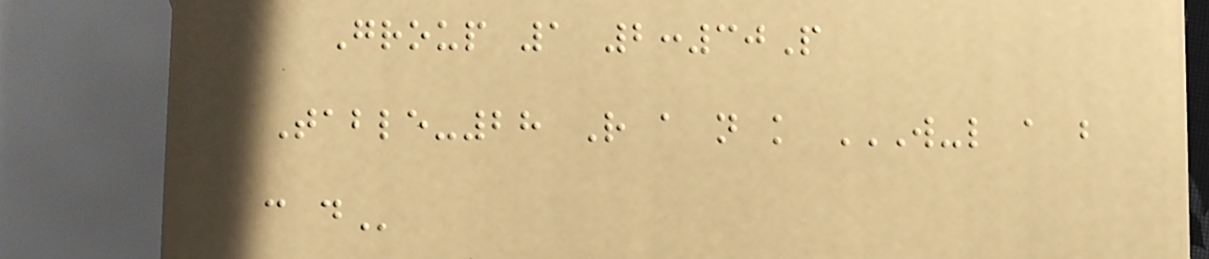Group 1 2:30P
Table-28 R a n k W-L A B
C D
